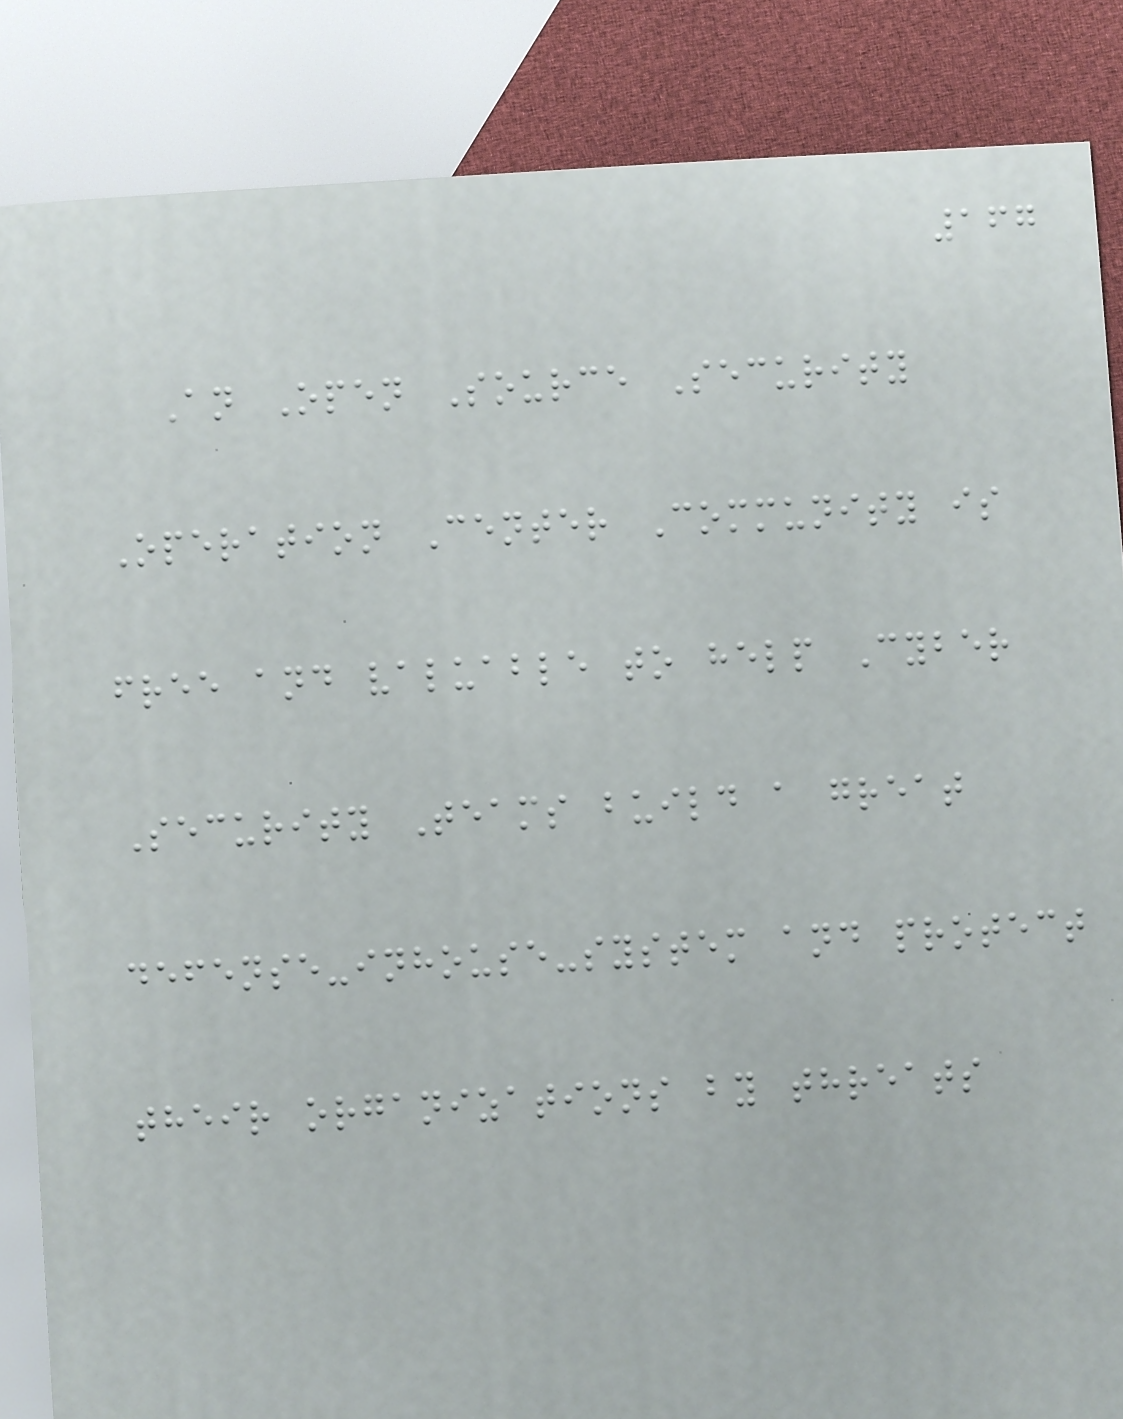167
An Open Source Security
Operation Center Community is
free and valuable to help Cyber
Security Teams build a great
defense-inhouse-system and protect
their organizations by threats
